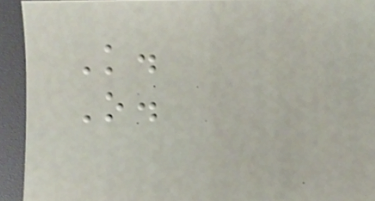K.
O.
